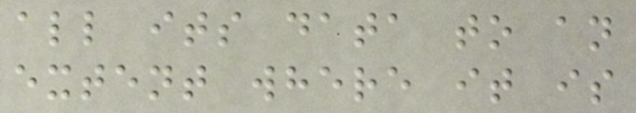all its data to an
extent where it is
